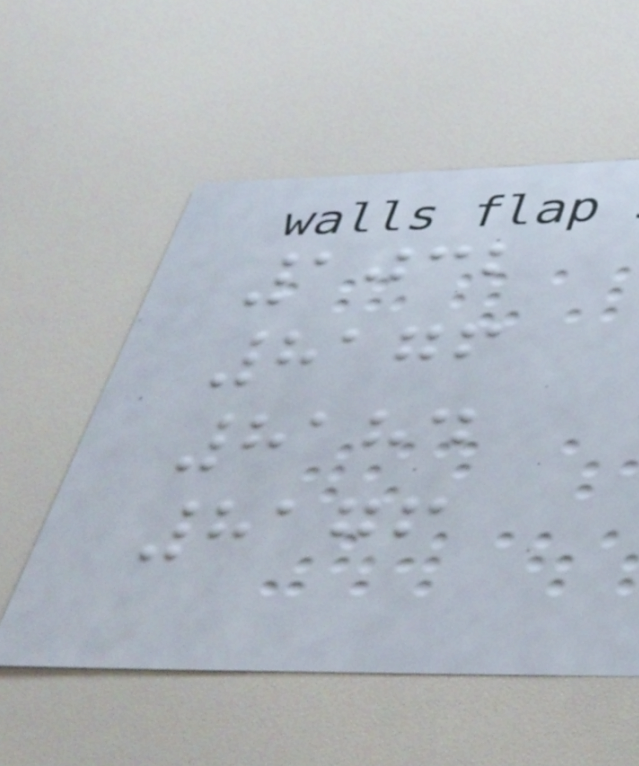1032
8176
8184
8176
